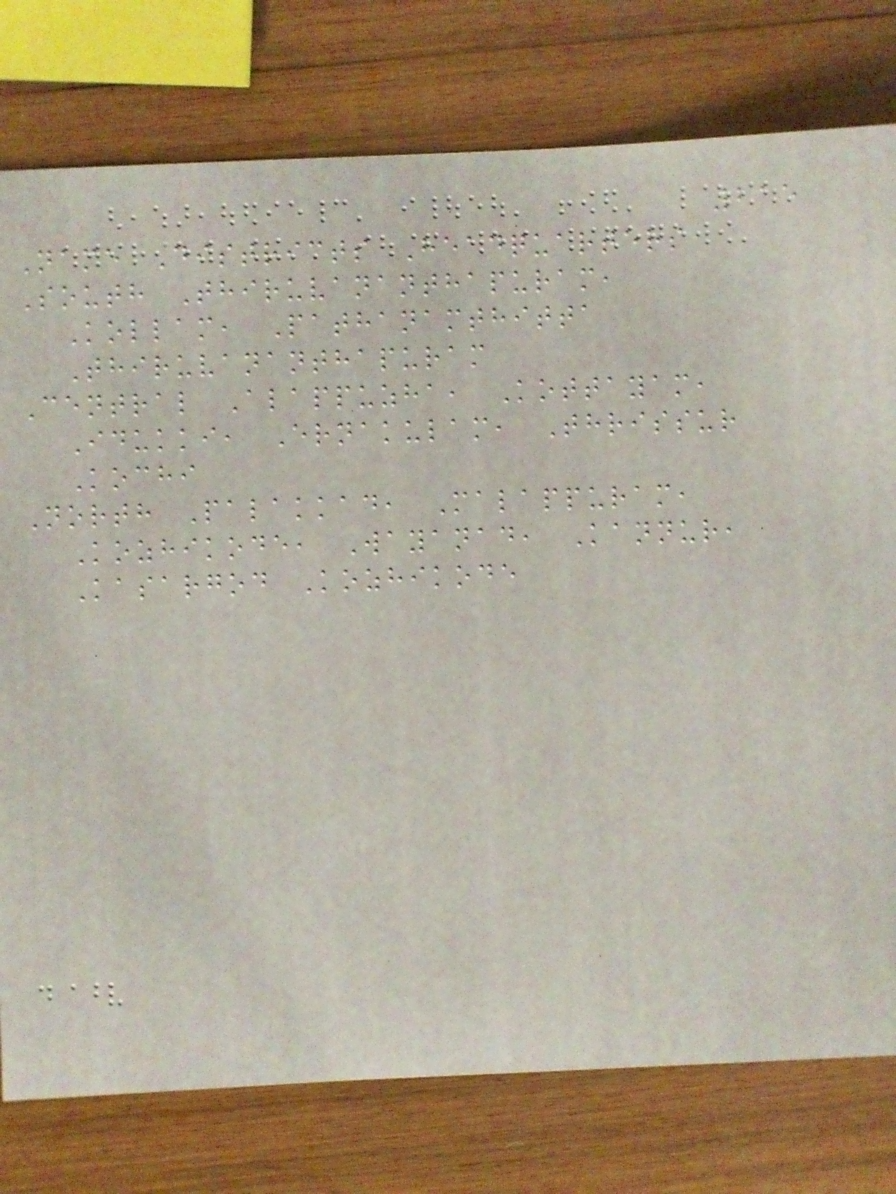215
Name Districts Headquarters
South Thiruvananthapuram,
Kollam, Pathanamthitta
Thiruvananthapuram
Central Alappuzha, Kottayam,
Idukki, Ernakulam, Thrissur
Kochi
North Palakkad, Malappuram,
Kozhikode, Wayanad, Kannur,
Kasargod Kozhikode
